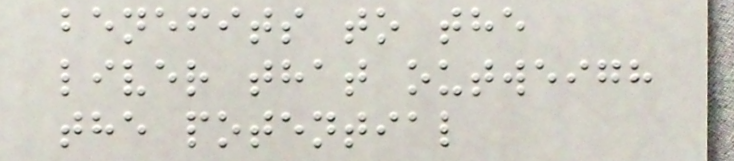benefits to the
liver that outweigh
the potential
